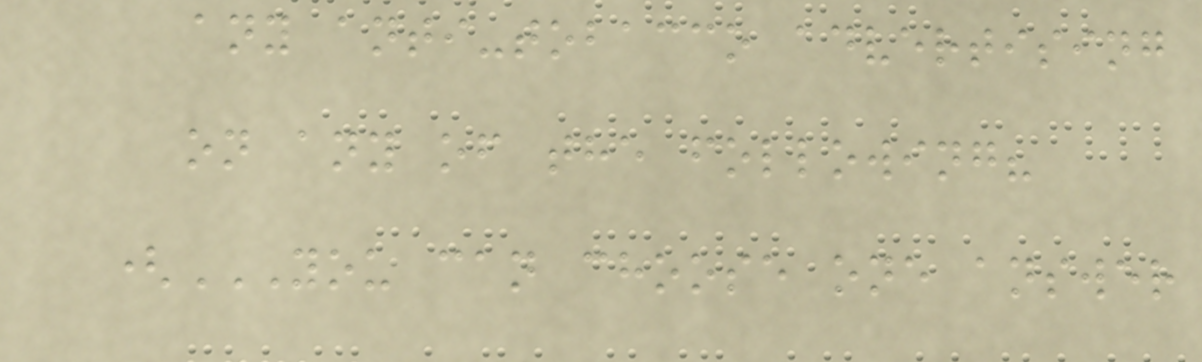any anti-tobacco advertising
on any of the following?
(YOU CAN CHOOSE ONE ANSWER
